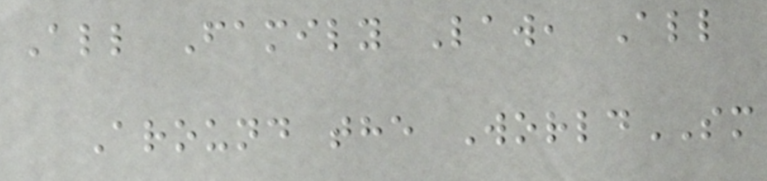All Family Law, All
Around the WorldSM
